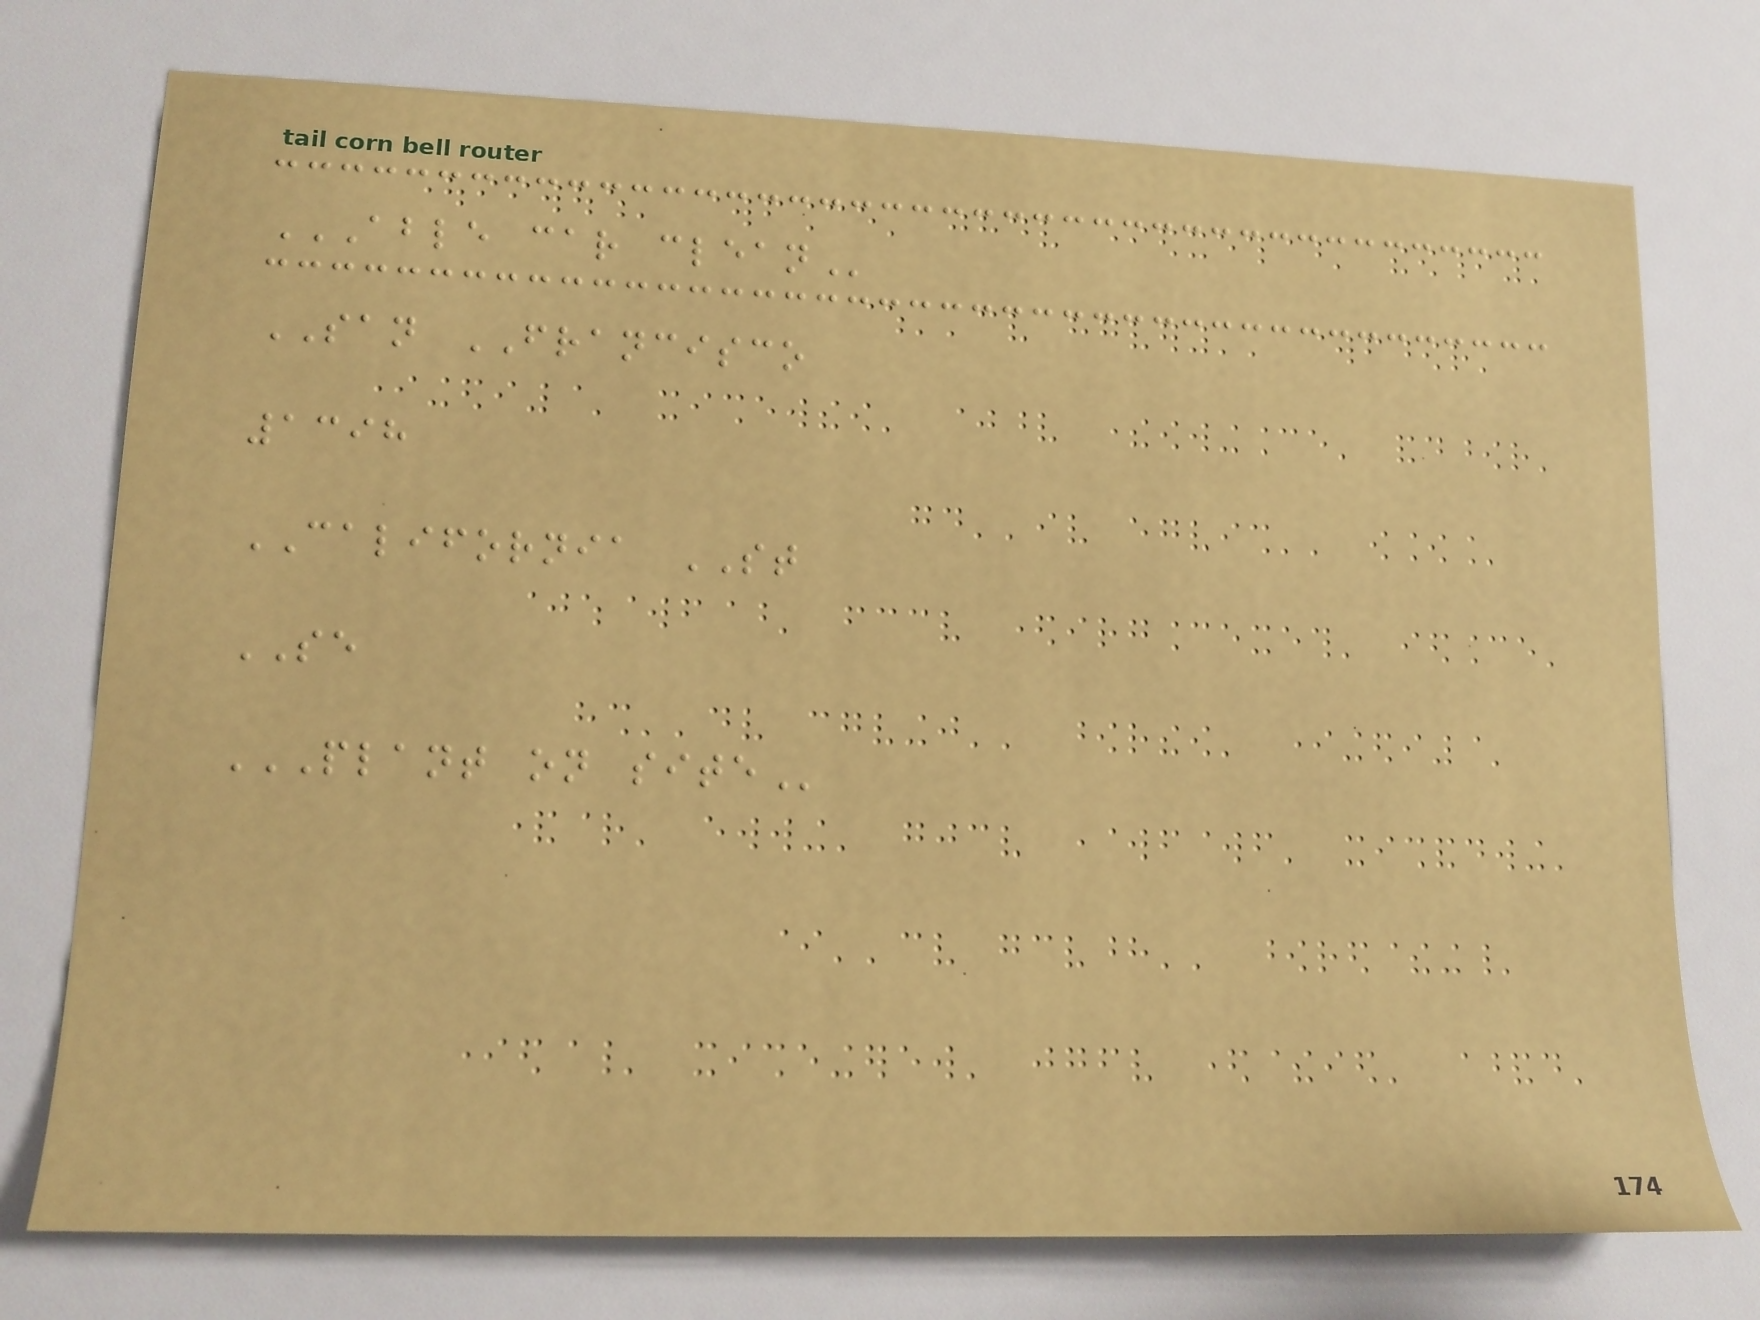ABLE CAR CLEAN
SAN FRANCISCO
1398
CALIFORNIA ST
SE
PLANT ON SITE
